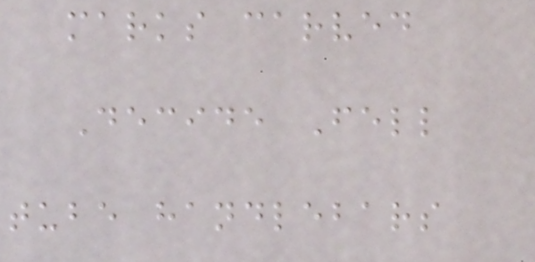marks carved
Decide Fell
tube handlebars
